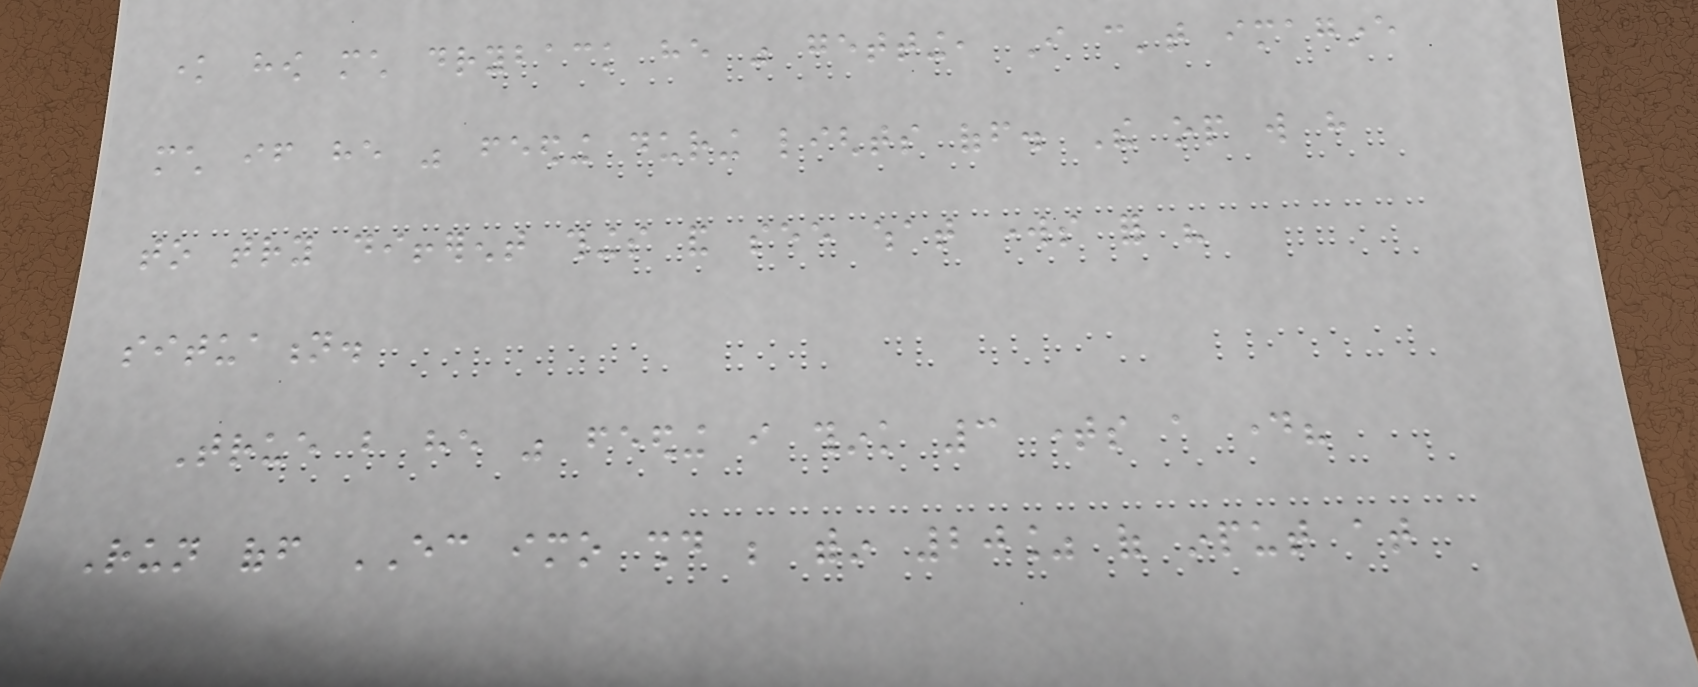know how much dryback he was getting, I can't imagine
much if he was feeding during lights off. The op will have
to try different things and see what works for his
situation.
True but he was feeding i think 3 times a day?
Run off EC imo should be within 20% of input at
